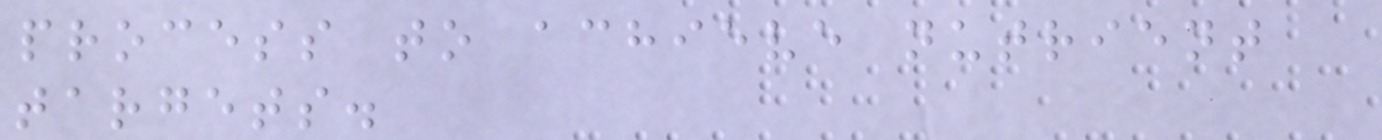process to achieve nutrient
targets.
